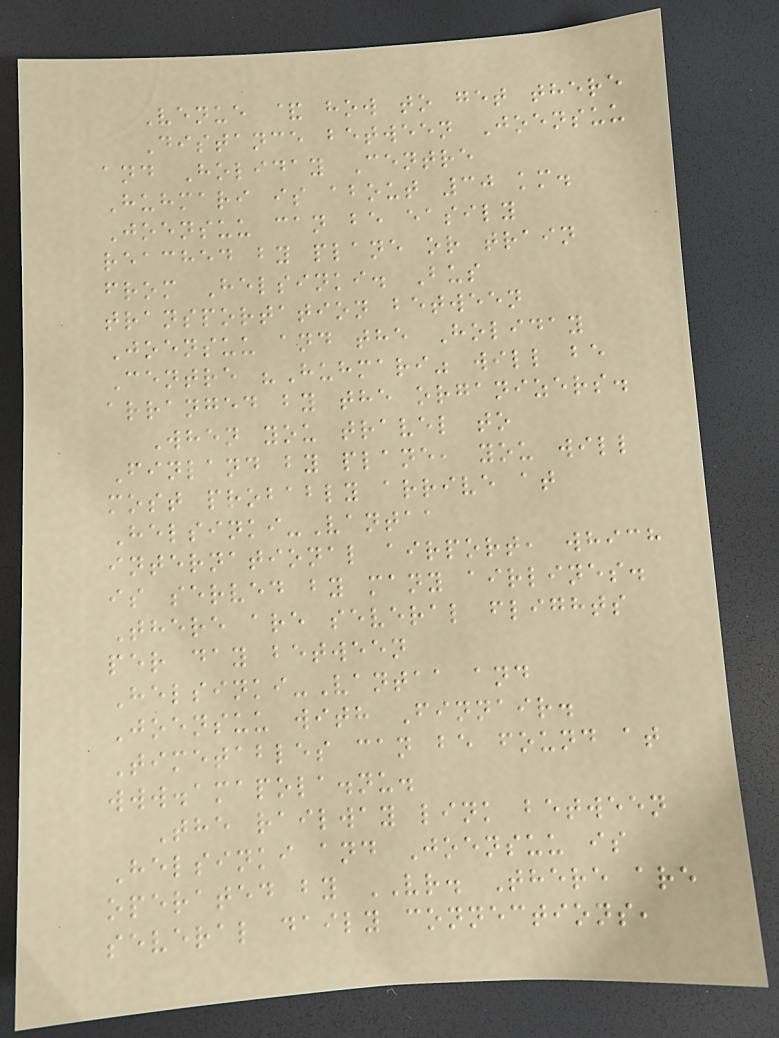Venue & how to get there
Distance between Joensuu
and Holiday Centre
Huhmari is about 30 km.
Joensuu can be easily
reached by plane or train
from Helsinki. Bus
transportation between
Joensuu and the Holiday
Centre "Huhmari" will be
arranged by the organizers.
When you travel to
Finland by plane, you will
most probably arrive at
Helsinki-Vantaa
international airport, which
is served by many airlines.
There are several flights
per day between
Helsinki-Vantaa and
Joensuu with Finnair.
Timetables can be found at
www.amapola.nu.
The railway link between
Helsinki and Joensuu is
operated by VR. There are
several daily connections,
